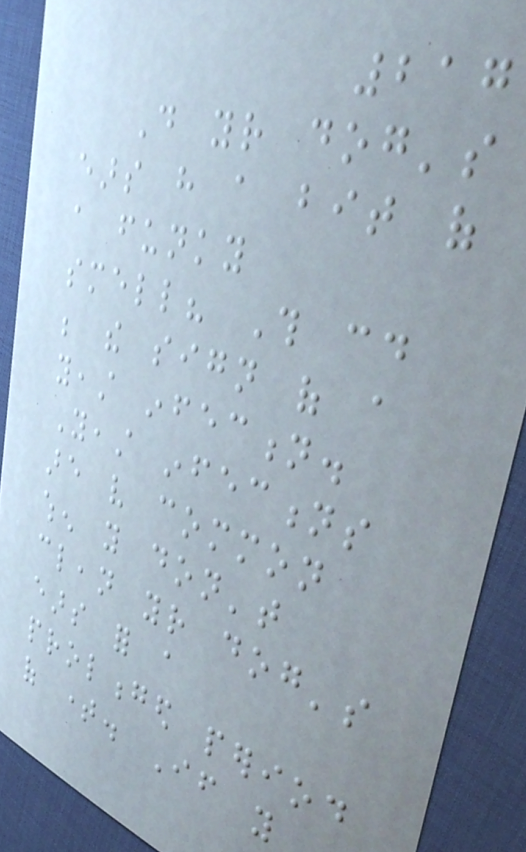217
Do your dog's
ears have a bit of
a funky
smell? This could
be the sign of a
yeast infection.
Yeast infections
are very common
when you don't
clean your dog's
ears for a
prolonged period
of time. If you
